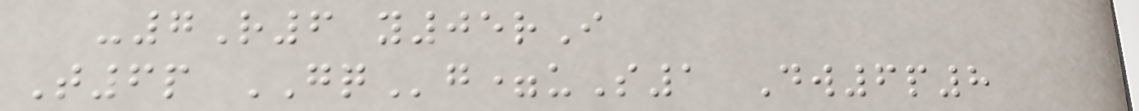-7R6 y05rI
T6p GQg=uS1 Dw6p8
